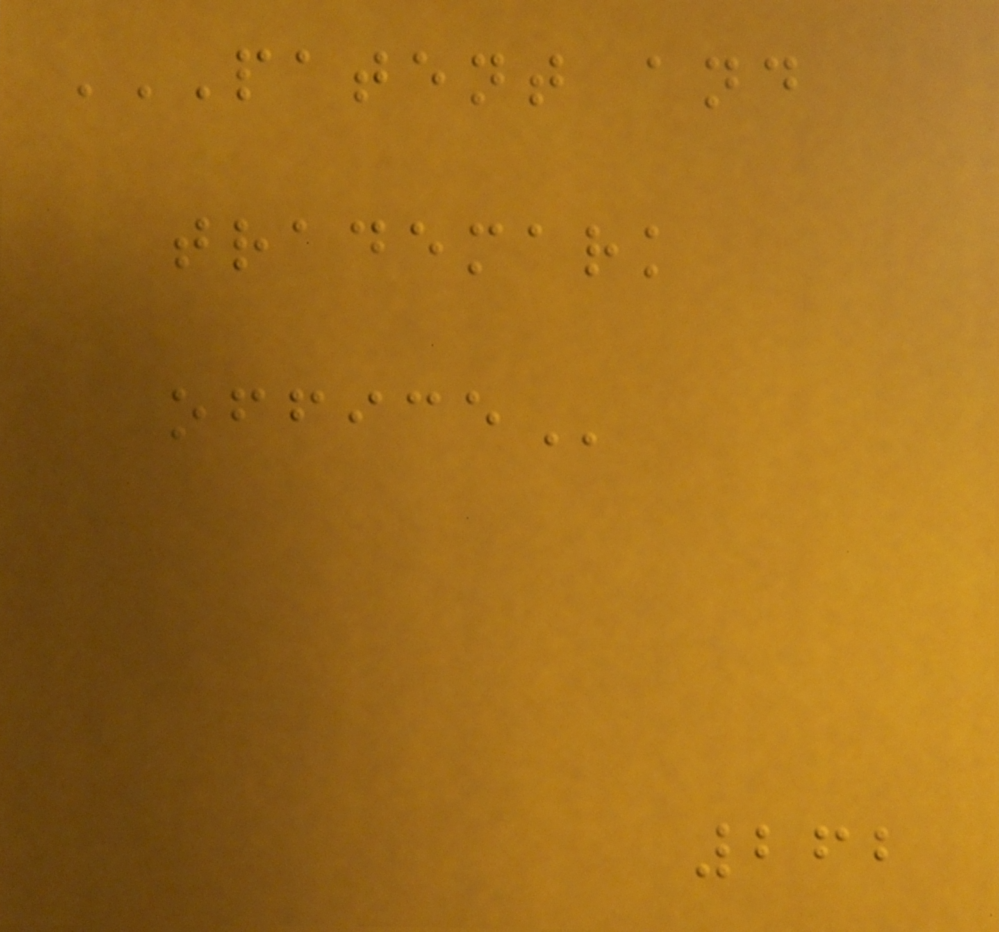PATENT AND
TRADEMARK
OFFICE
262
